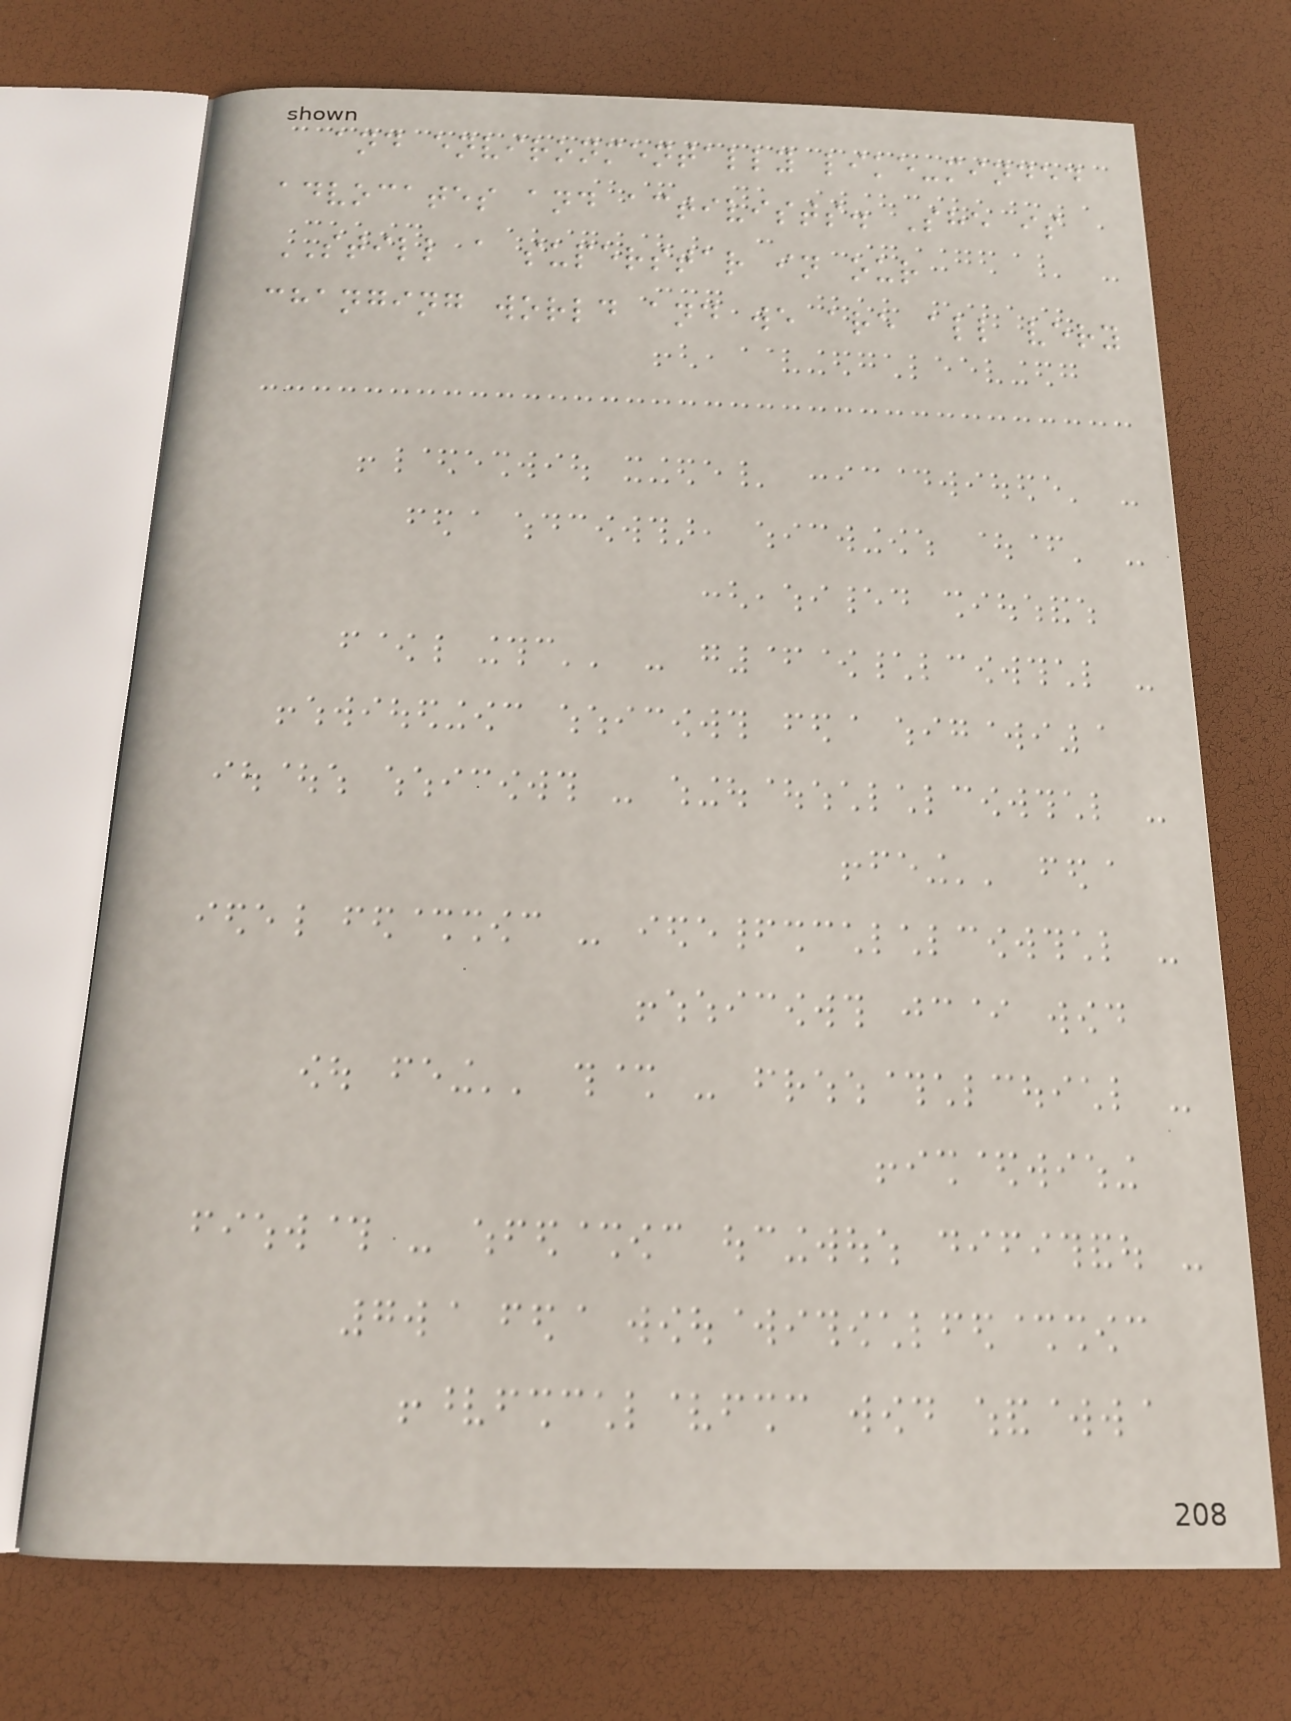and environmentally like-minded
advocates and activists. She is
STILL a superstar in our
changing world and we are all very
